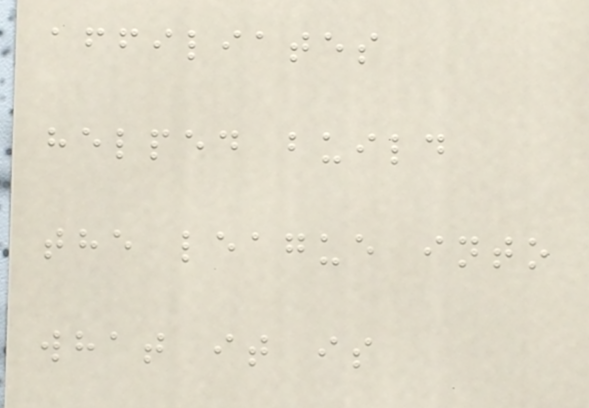affiliates
helped build
the league into
what it is
